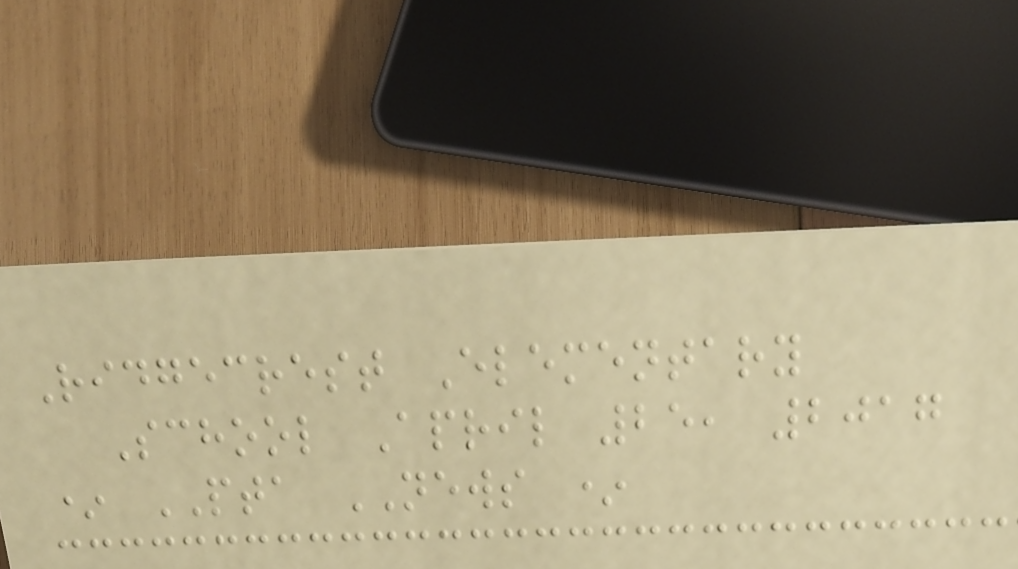Ridgecrest Elementary
School April 25, 2017
* PTA NEWS *
